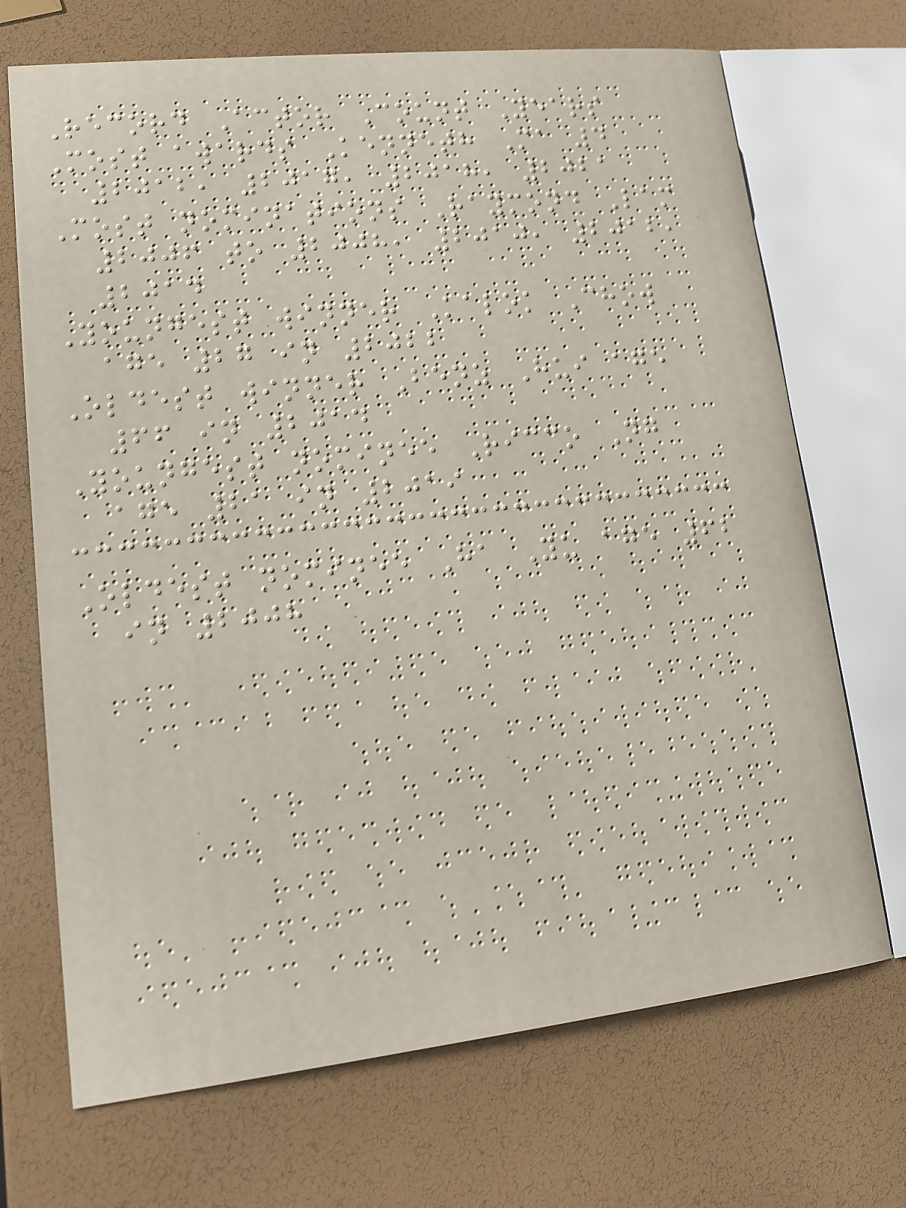Record Actor Count Years
Most awards Kenneth Ma 4
2012, 2017, 2018, 2021
Most nominations Raymond Lam
2006 to 2008, 2010, 2012,
2014
Youngest winner Kalok Chow
age 27 in 2022
Oldest winner Benz Hui age
66 in 2014
Youngest nominee Ricco Ng
age 21 in 2019
Oldest nominee Ha Yu age 62
in 2008
